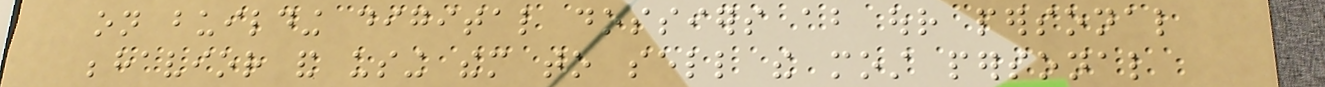on building digital dossiers about our personal
behavior and using them to sell the most personal
